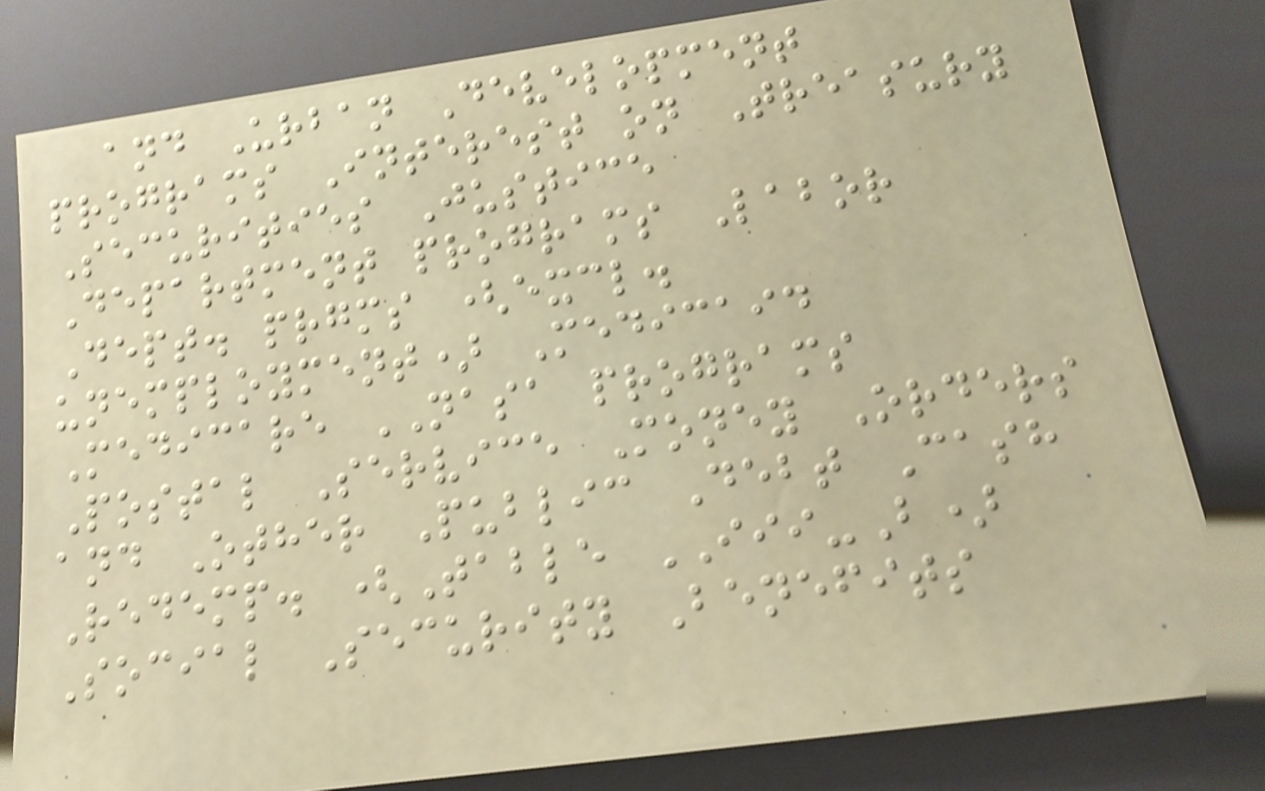and Urban Development
programs Interest on Treasury
Securities Justice
Department programs Labor
Dept. prgms (excl.
unemployment) Medicaid
Medicare NASA programs
Postal Service Money Orders
and Other Public Debt Cash
Redemp. (Table III-B)
Social Security Benefits
